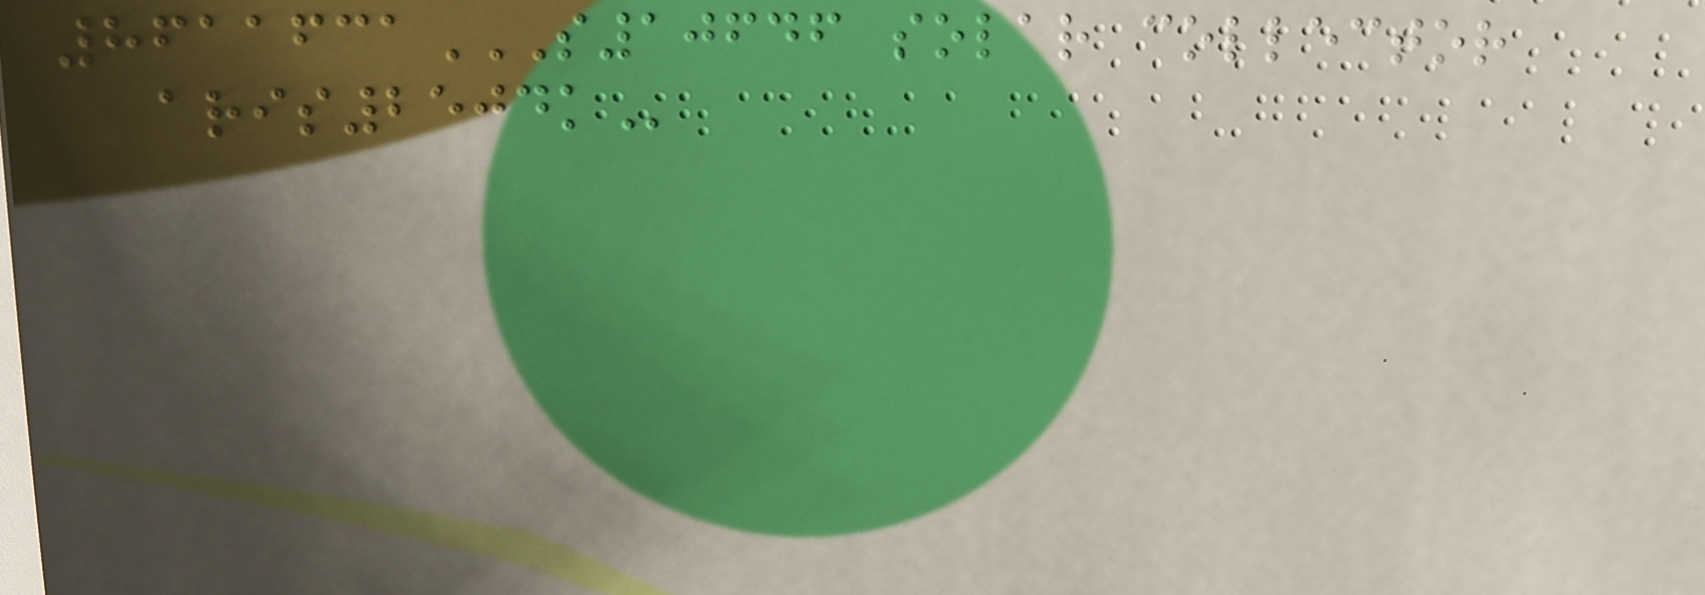8611631S10646 SOLAR COLLECTOR
ARIS2504K
